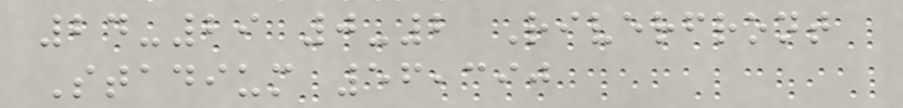24-29 0-2 Riverfront
Stadium 56,390
